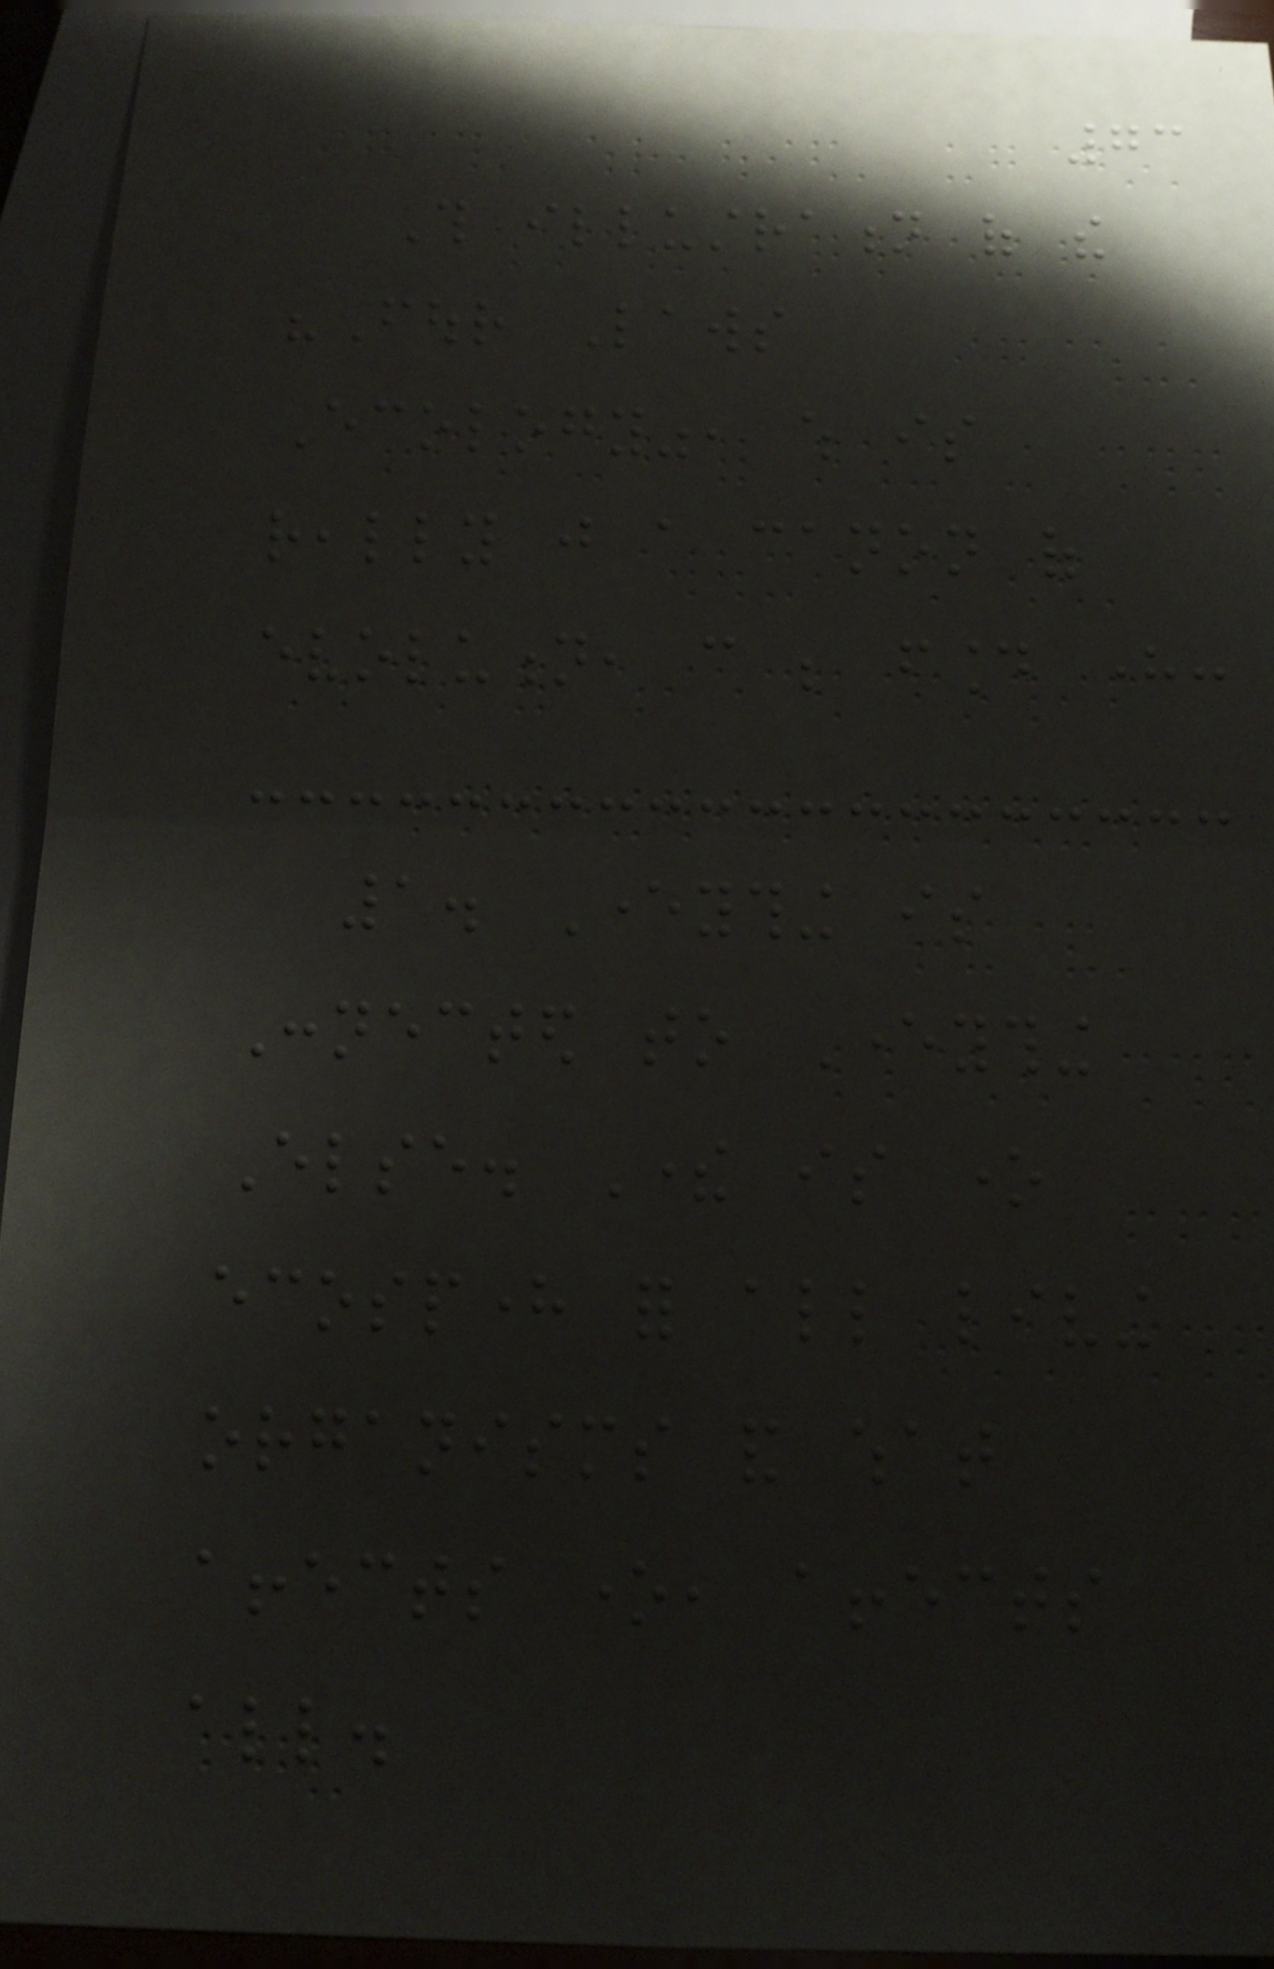73
This illustration of the
"Four Laws
Ecology", which is
really just a canon of
evolution, can be found here:
1. Everything is
Connected to Everything
Else. There is one
ecosphere for all living
organisms and what
affects one, affects
all.
